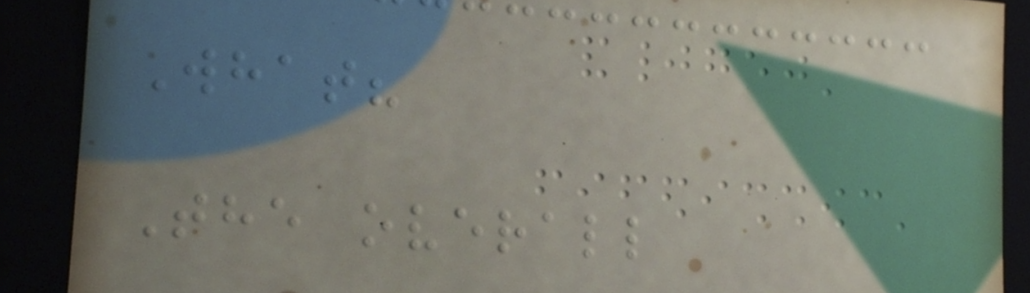What?
The overall
